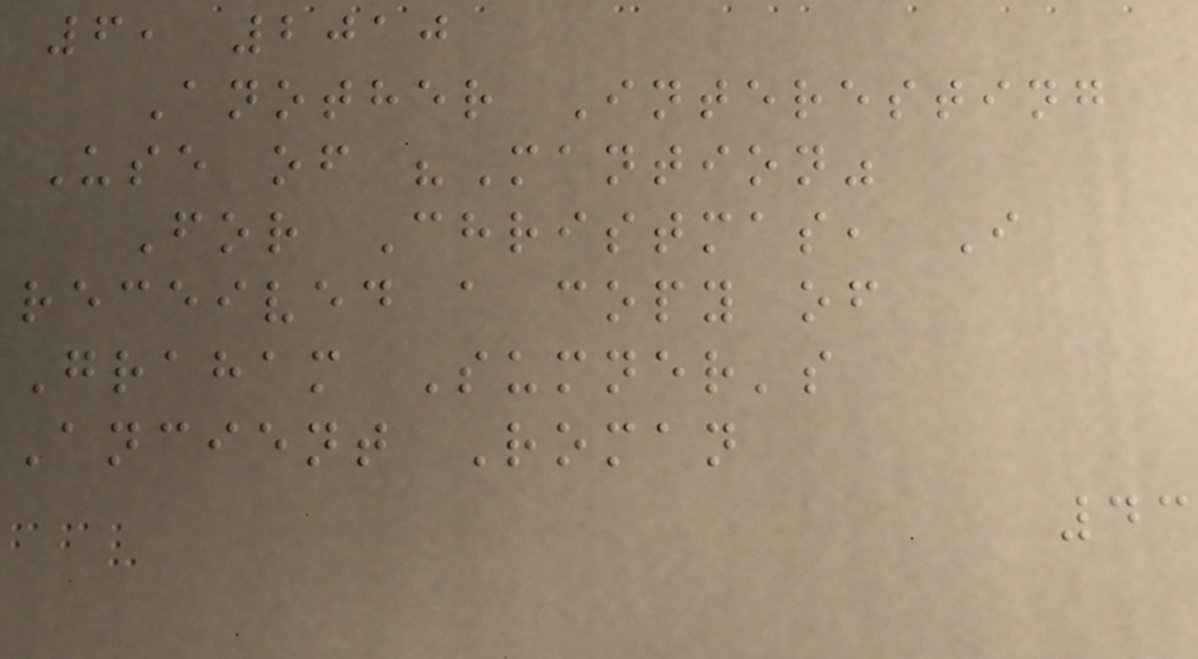6, 2010
Another Interesting
Use of "Mantion"
For Christmas, I
received a copy of
Graham Sumner's
Ancient Roman
43
